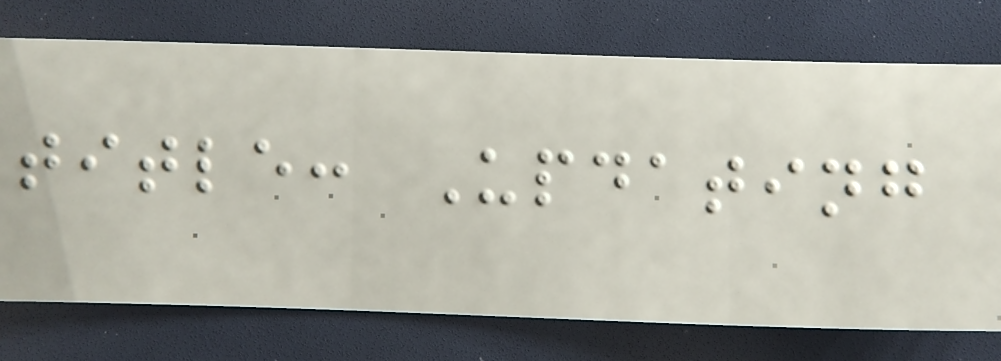title: Updating
